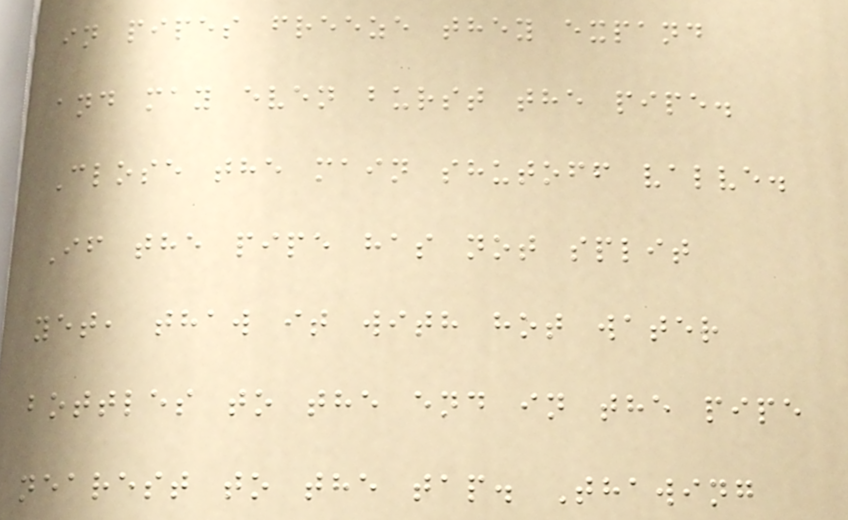in pipes freeze they expand
and may even burst the pipe.
Close the main shutoff valve.
If the pipe has not split
yet, thaw it with hot water
bottles to the end in the pipe
nearest to the tap. Thawing
